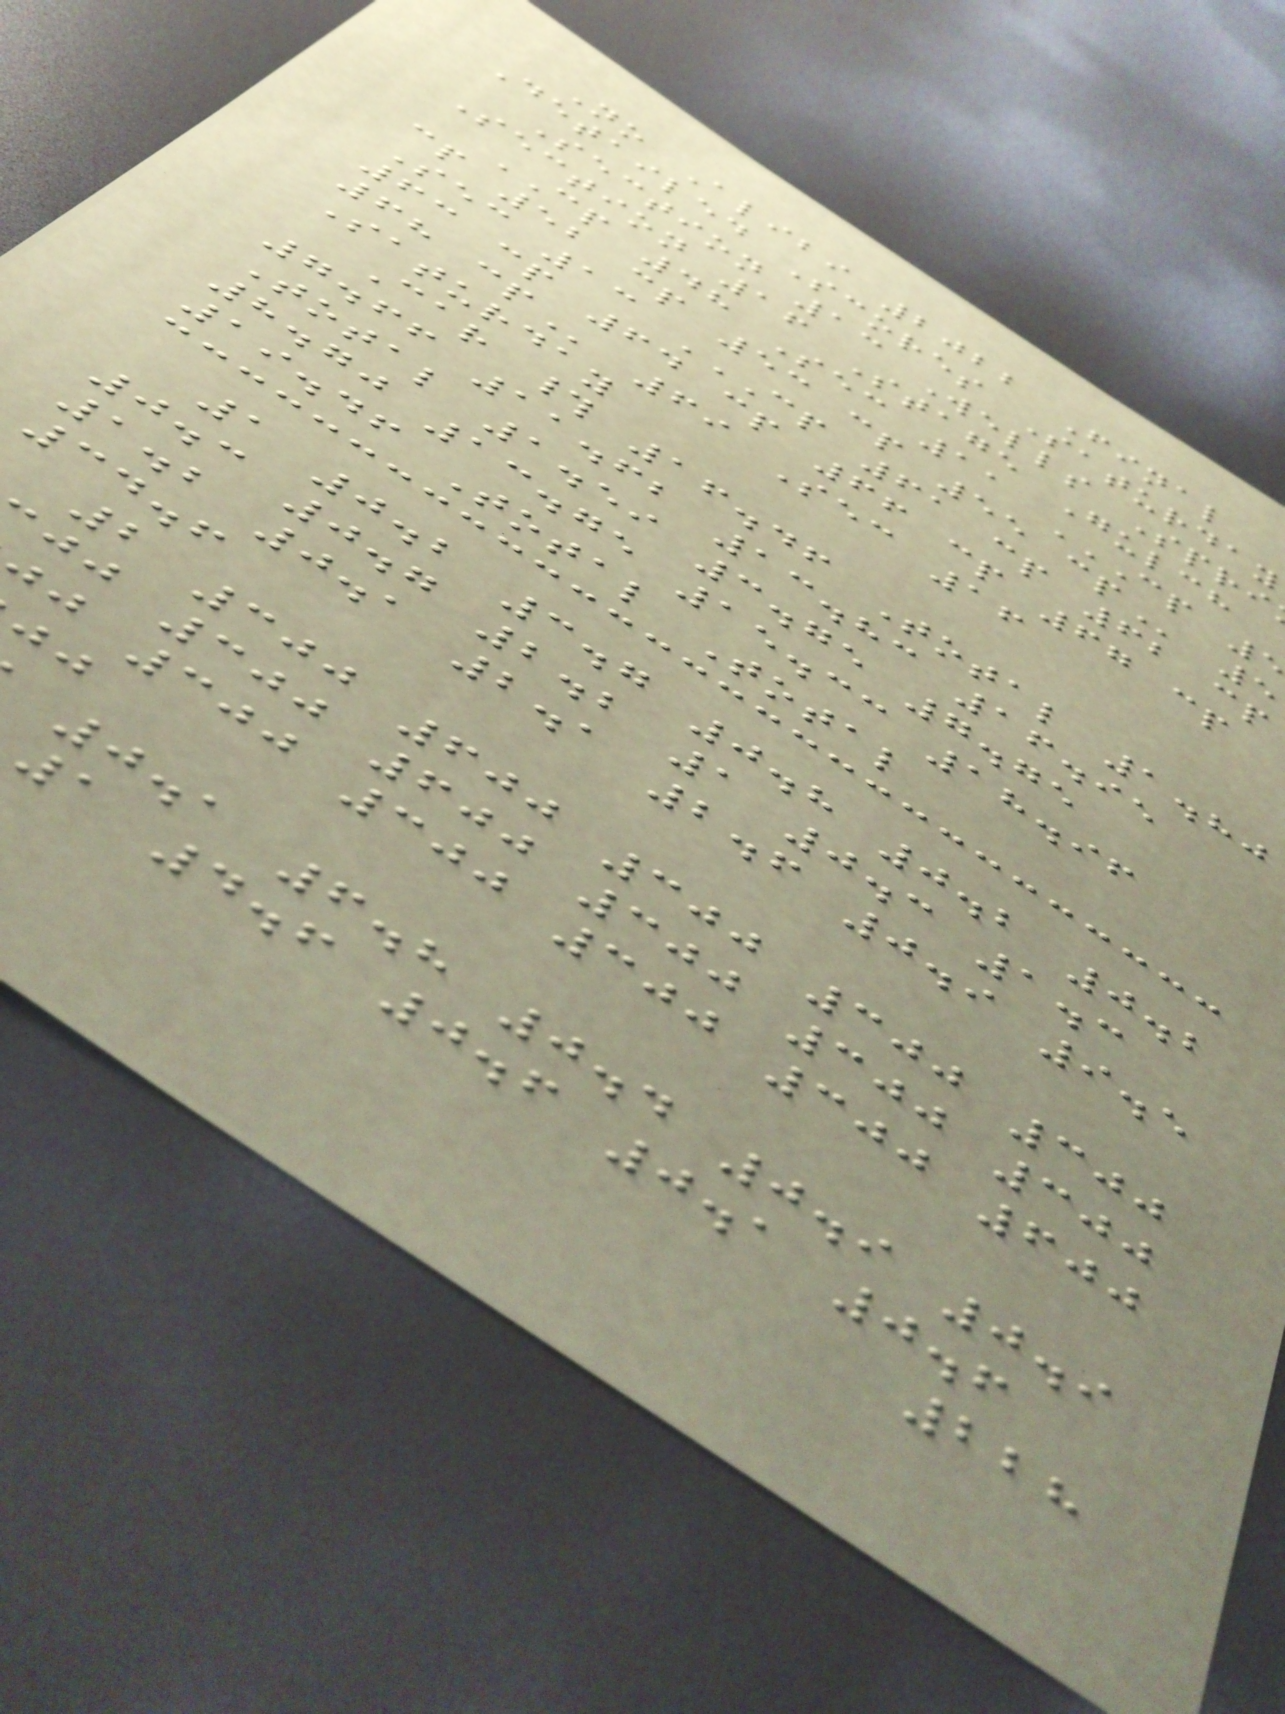No Alibi 2022 Final
Detailed Scores Saturday
Section 13 Wells Spri
Section 16 Stage Gulch
cp 52 cp 53 cp 55
Sec 13 CP 61 CP 62 CP
63 cp 64 cp 66 cp 67 cp
Saturday
Car # 16.46 Total 1.80
7.66 11.62 13.83 16.95
Total 1.59 3.75 7.75
8.70 13.75 15.33 18.96
19.46 Total Total
1 0.2 3.7 0.8 0.2 0.2
0.3 0.7 2.2 1 0.3 1.3
1.2 0.1 2.1 2.6 0.9 9.5
34.6
2 300 600 300 300 300
jj 300 600 300 300 300
j 300 300 300 300 600
0.1 6.8 0.4 0.9 0.9
1 4.6 0.6 0.1 0.6
228
